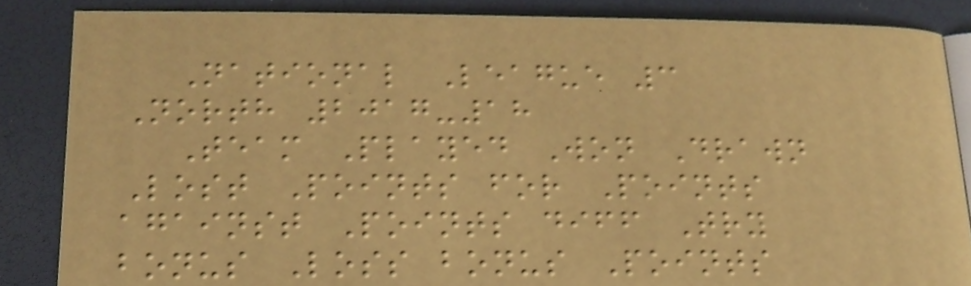National League 3
North 2017-18
Team Played Won Drawn
Lost Points for Points
against Points diff Try
bonus Loss bonus Points
